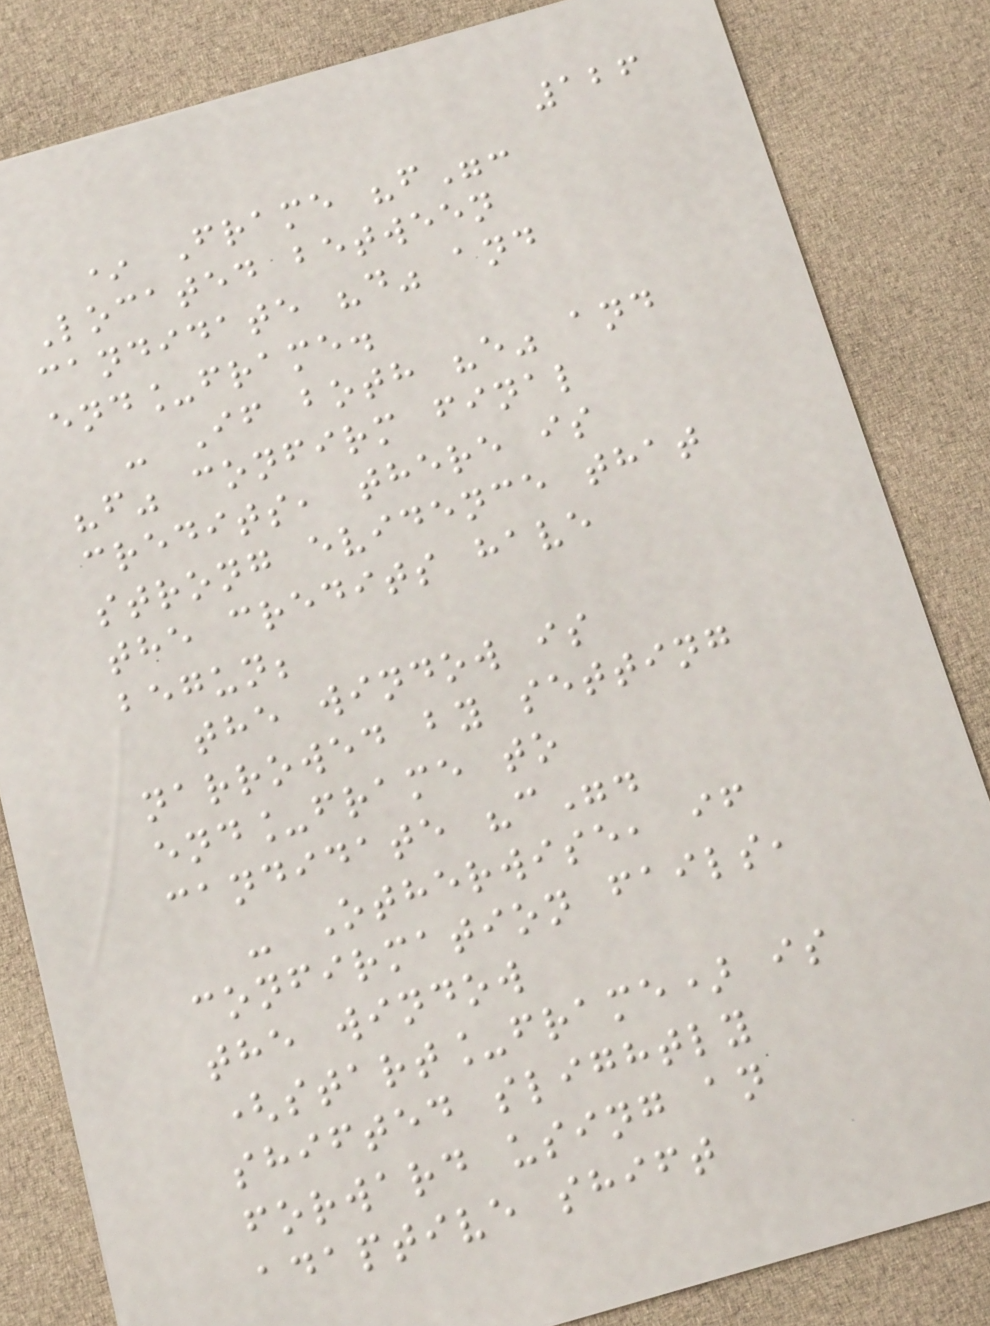126
* Frame "f":
Located between
candidate "d" and
end_frame.
- If both "e" and
"f" confirm final
credits, there is
strong evidence that
the credits have
begun;
the window is
narrowed by setting
end_frame to
candidate "c".
- Otherwise, if
confirmation fails,
the window
(start_frame) is
shifted slightly
forward using an
adaptive shift
